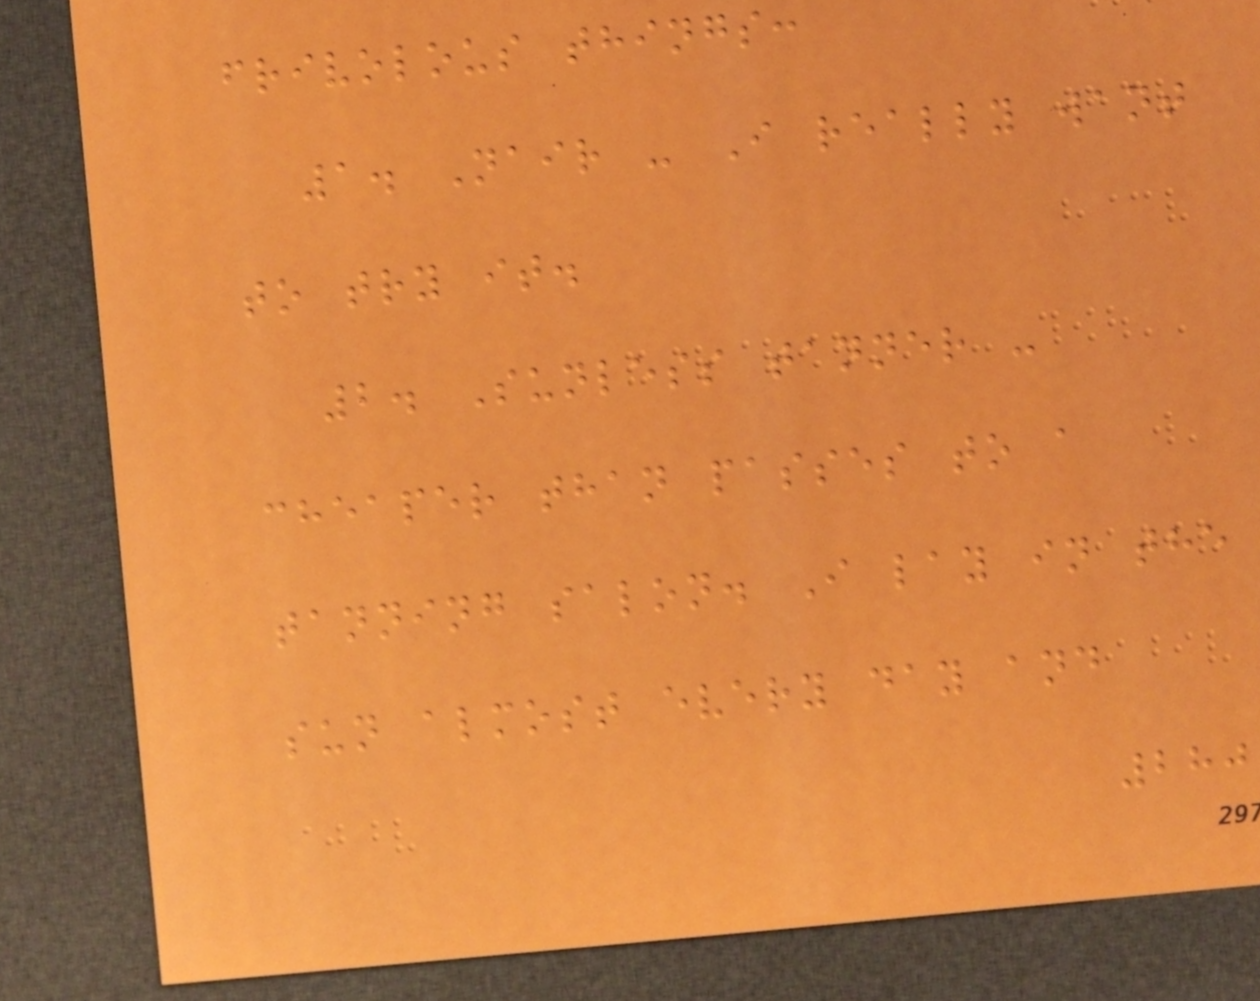frivolous things:
1. Nair - I really want
to try it.
2. Sunless tanner -
cheaper than passes to a
tanning salon. I lay in the
sun almost every day and
280
